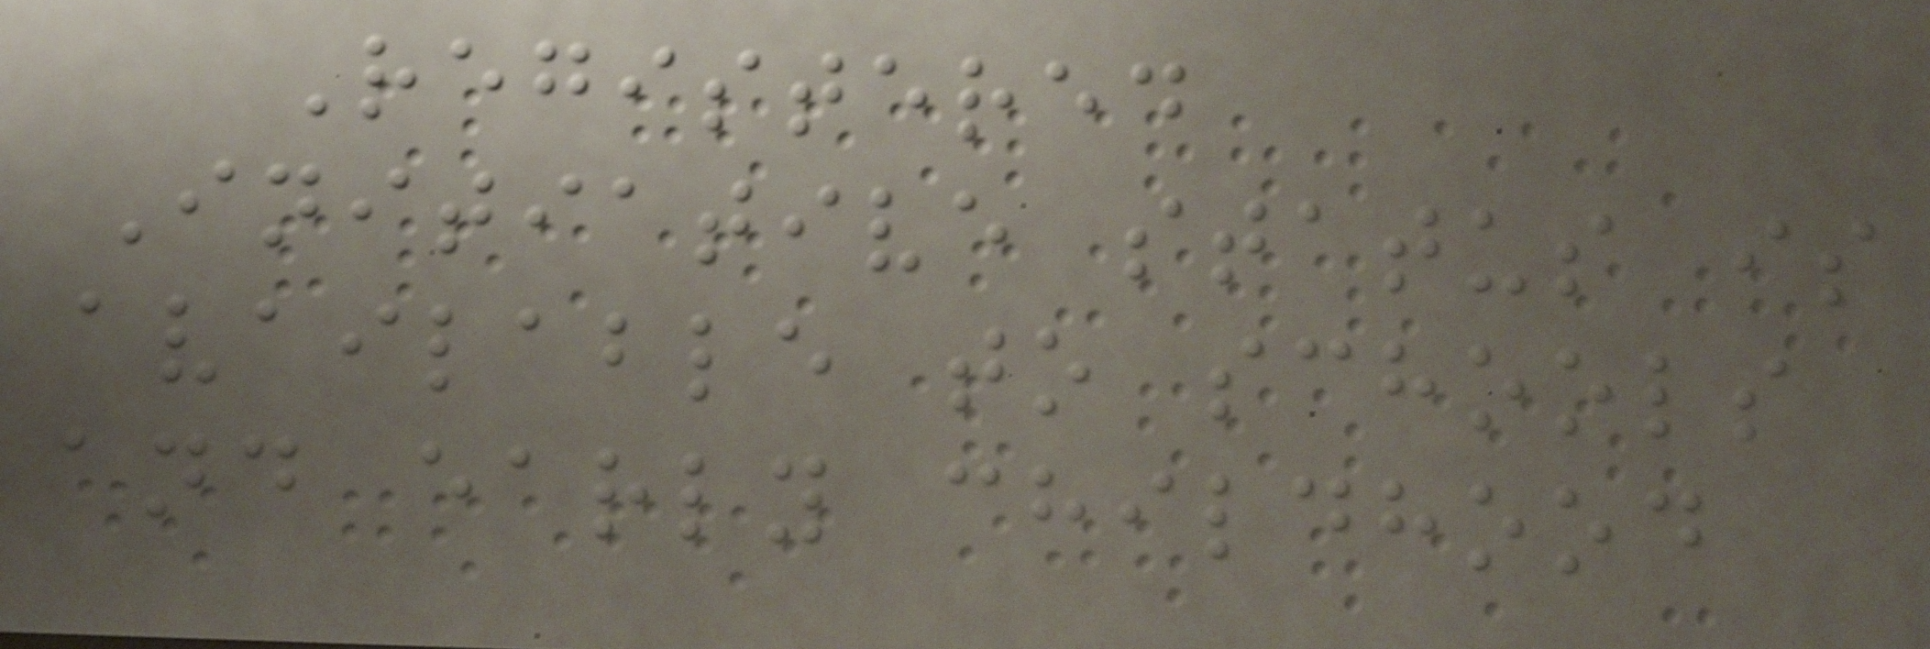Registered
Initiative status is
available to schools
and early childhood
